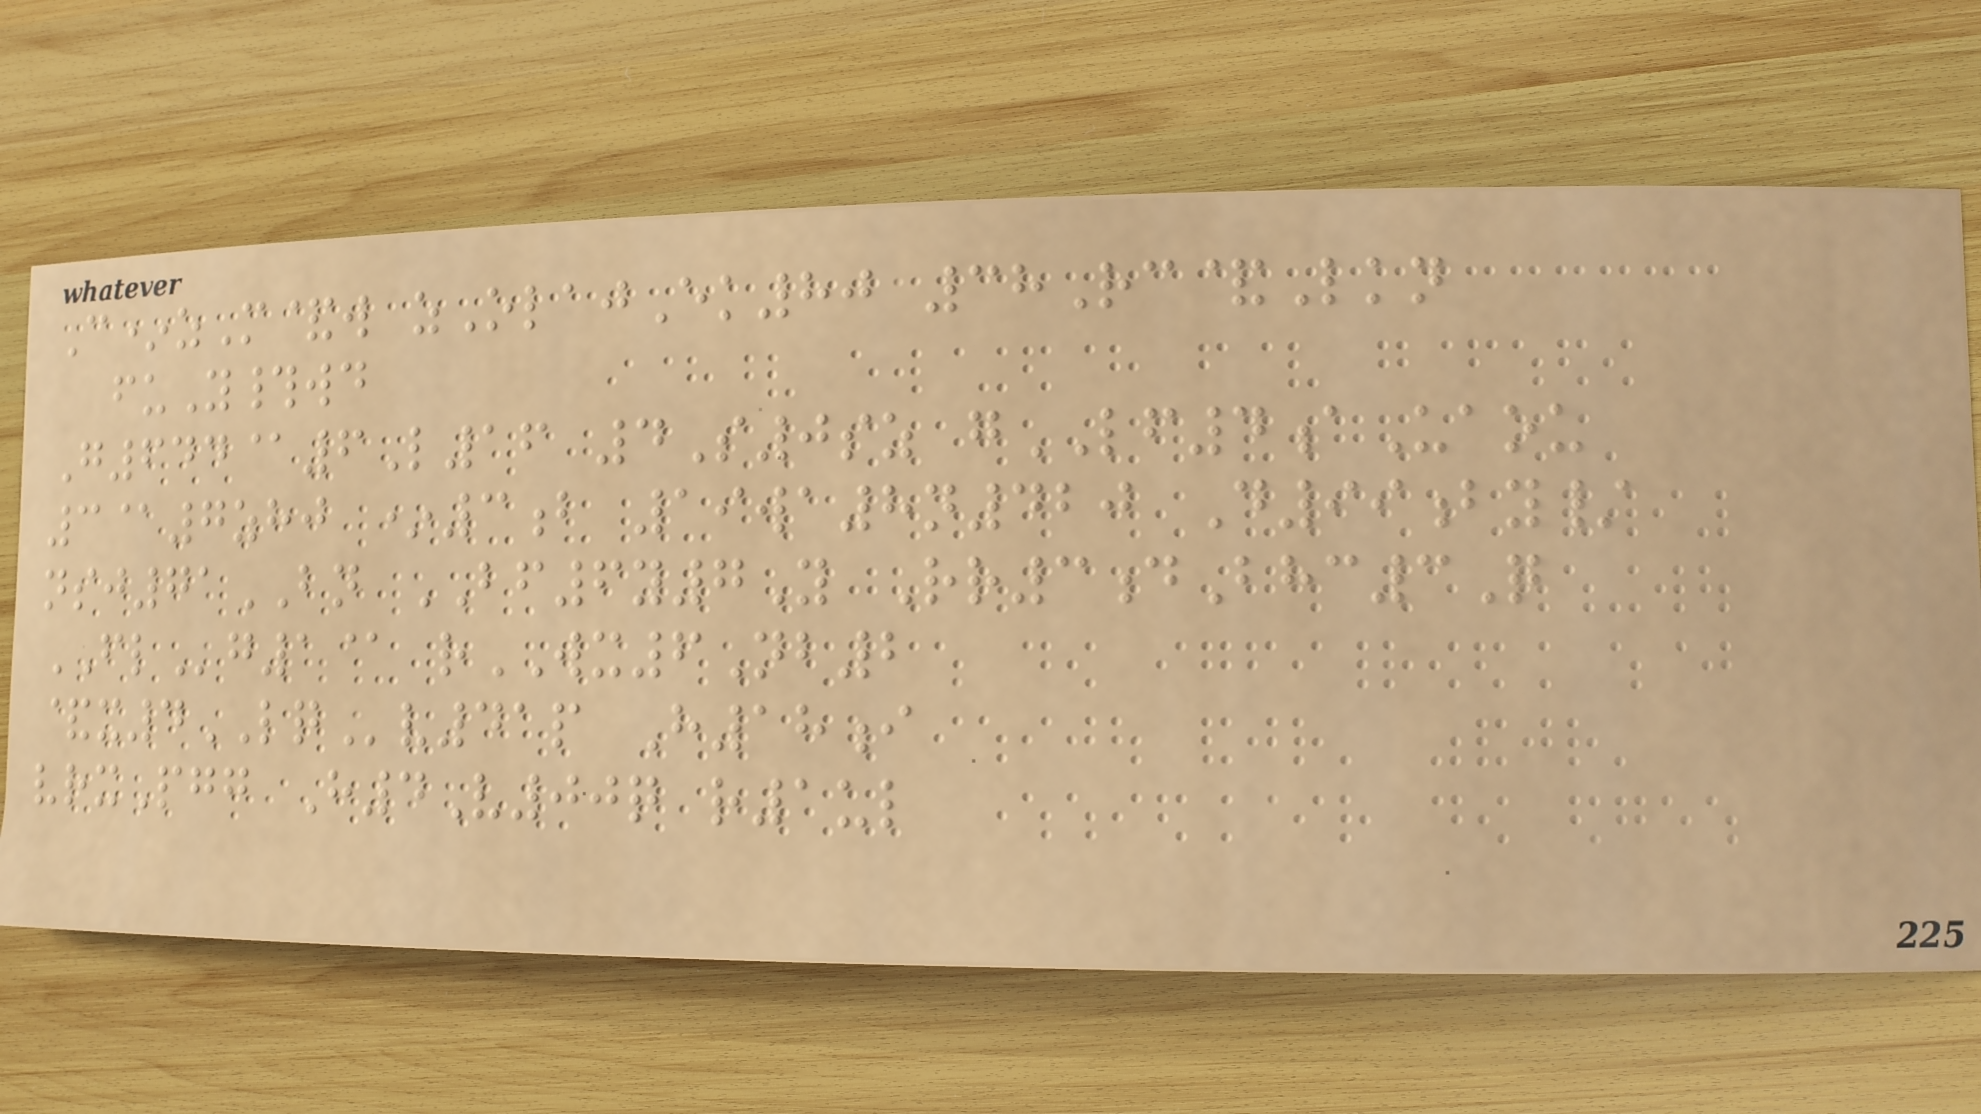C*zM&w zOlajEk80 38Rc&Lkn
fuY#wd
G644@6L16 4S0sz gLF4aUaou
3@7zhj *3b 19wa8n420 D99by/
nsj71BN BF6y7Y Rr3dBhc3Q
FLg1@ rWX6Nb2
&x4LQv41p H18i
vrxPgg H4V00q r1ul
